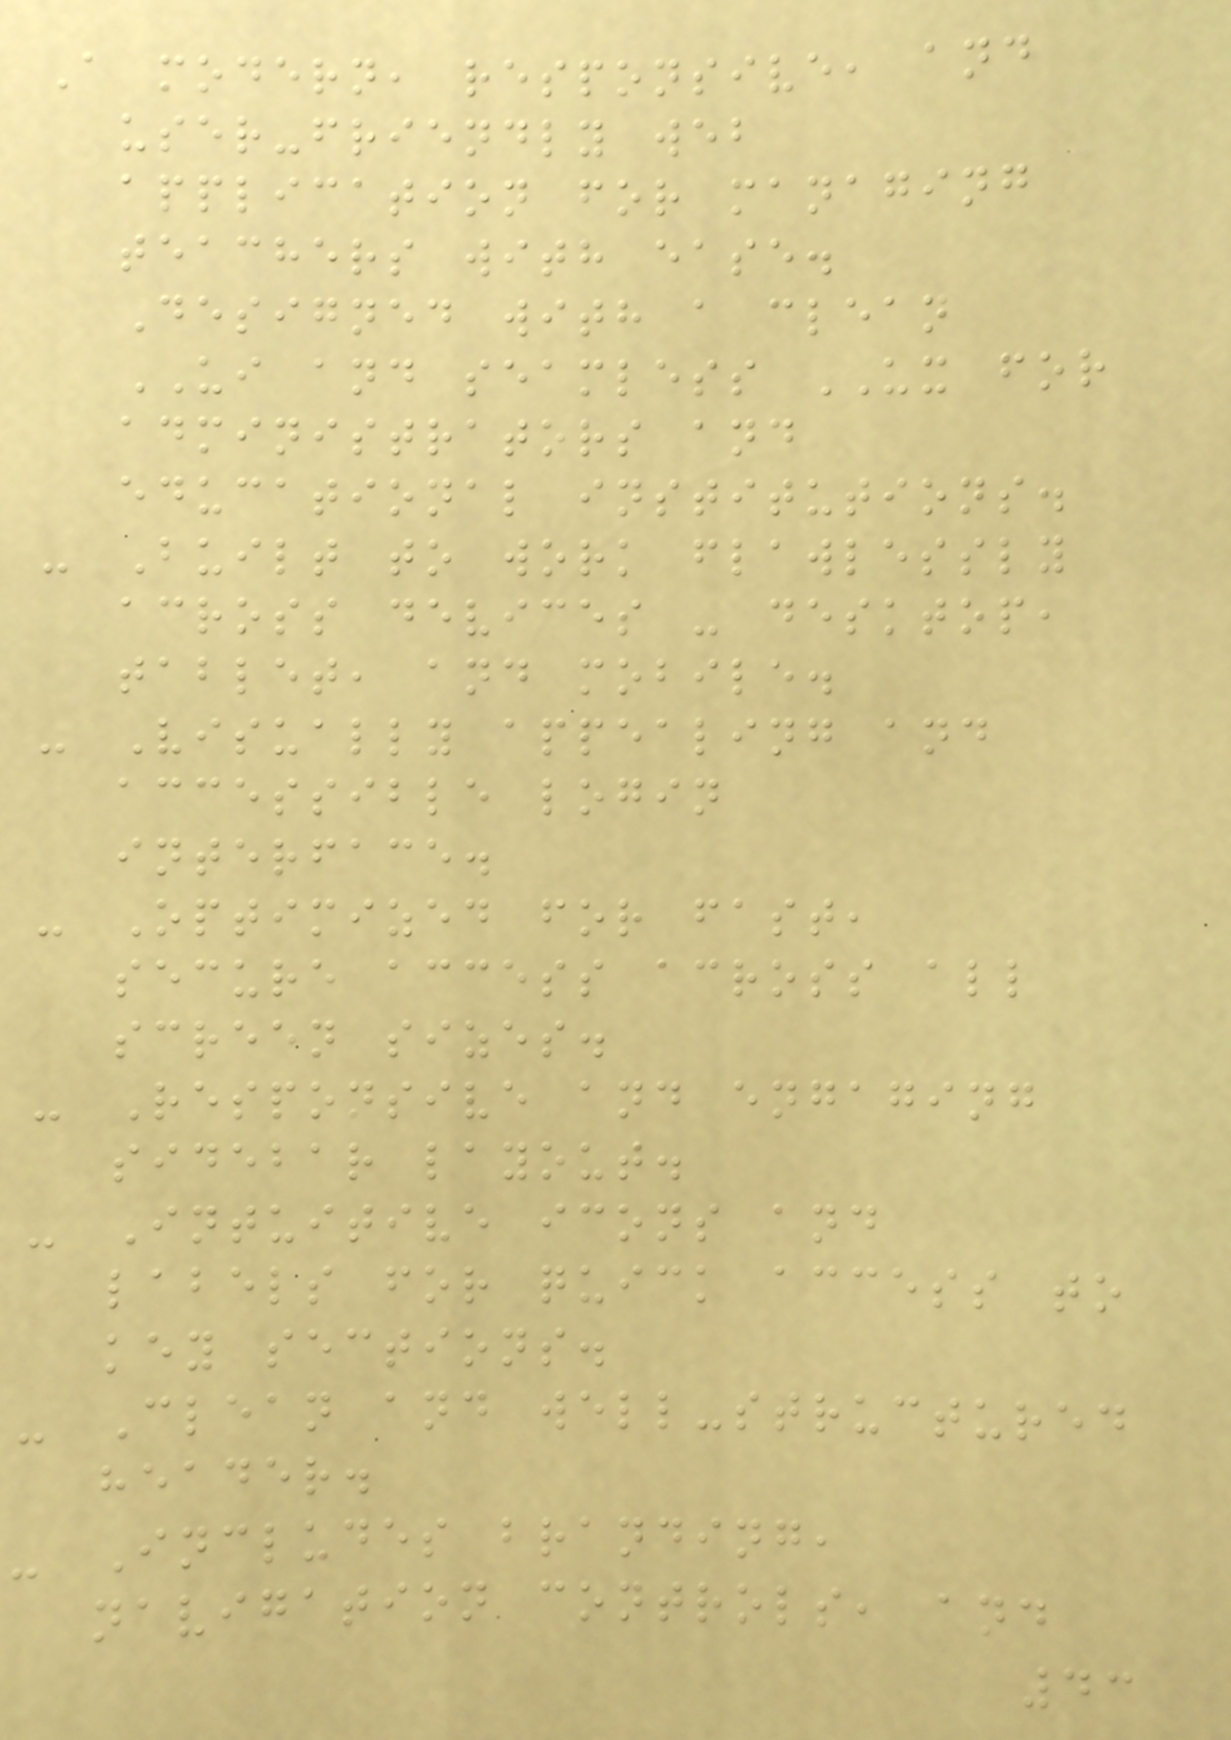A modern, responsive, and
user-friendly web
application for managing
teachers with ease.
Designed with a clean
UI and seamless UX for
administrators and
educational institutions.
- Built to work flawlessly
across devices - desktop,
tablet, and mobile.
- Visually appealing and
accessible login
interface.
- Optimized for fast,
secure access across all
screen sizes.
- Responsive and engaging
sidebar layout.
- Intuitive icons and
labels for quick access to
key sections.
- Clean and well-structured
header.
- Includes branding,
navigation controls, and
43
